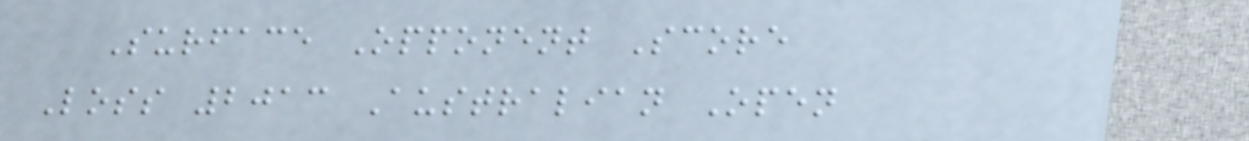Surface Opponent Score
Loss 2013 Australian Open
